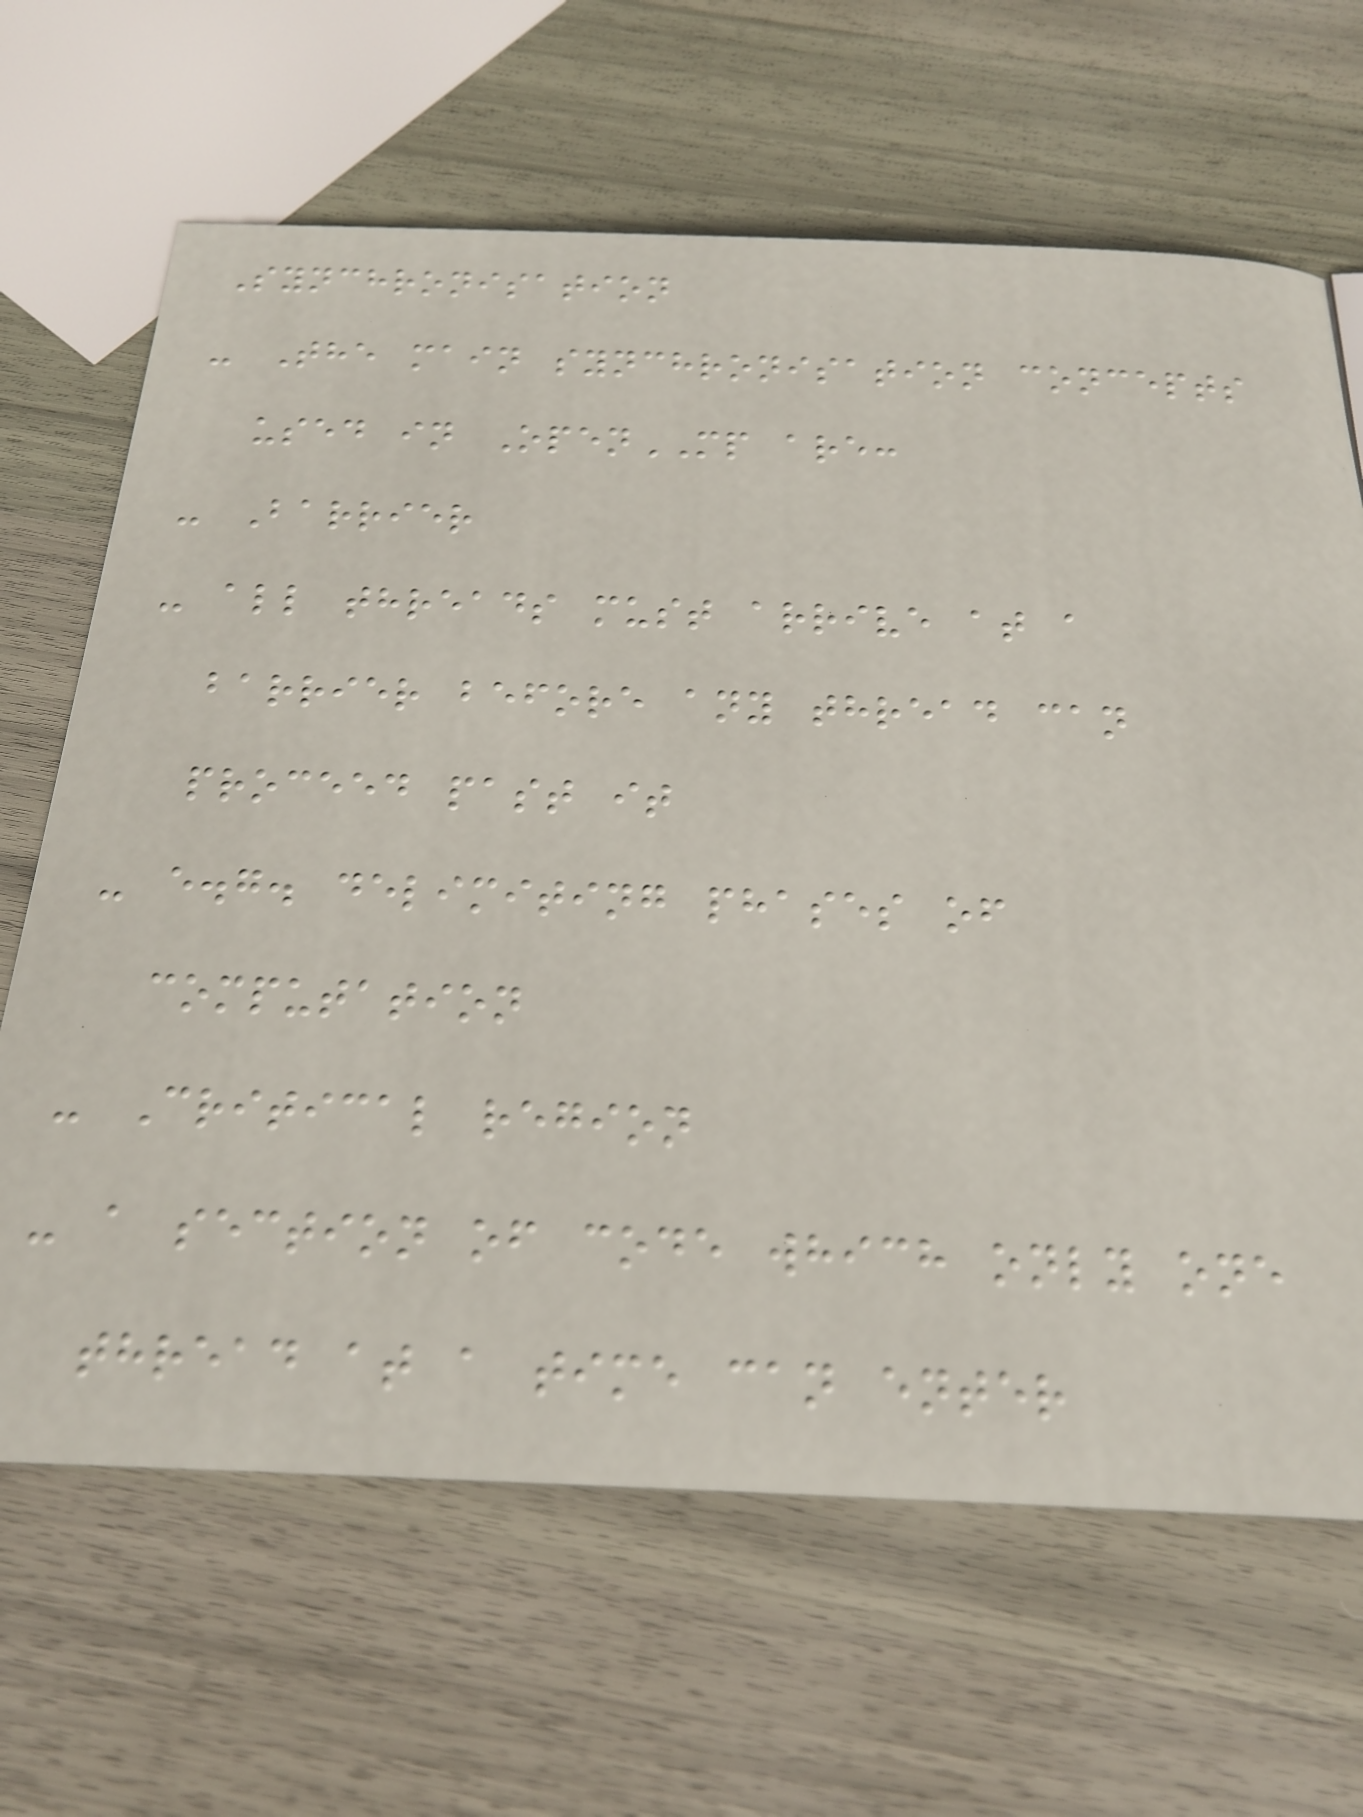Synchronisation
- The main synchronisation concepts
used in OpenMP are:
- Barrier
- all threads must arrive at a
barrier before any thread can
proceed past it
- e.g. delimiting phases of
computation
- Critical region
- a section of code which only one
thread at a time can enter
